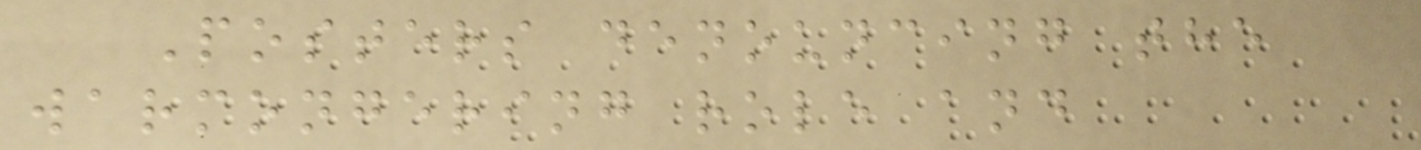Posters denouncing the
warmongering role and
